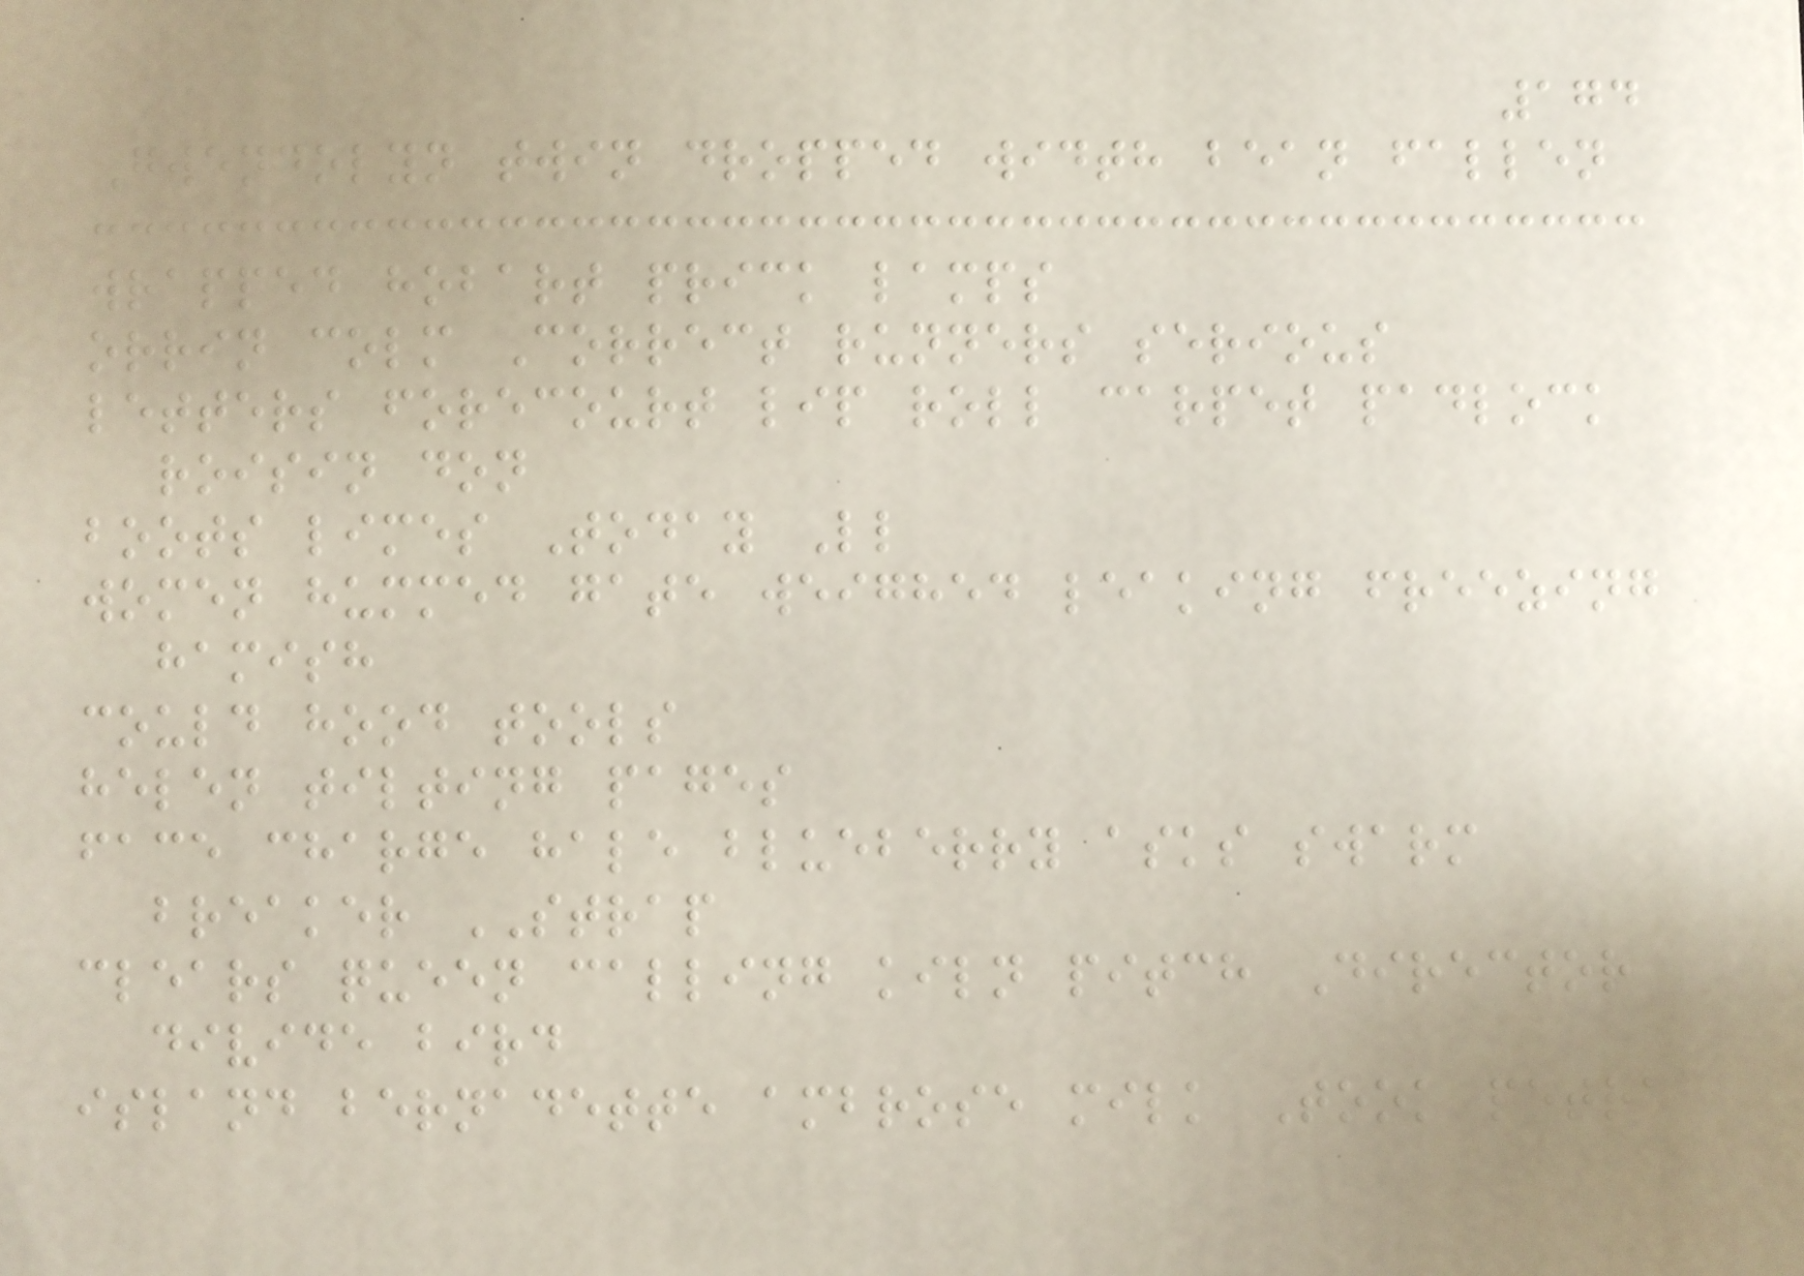174
Gwendolyn twin dropped width bean fallen
wrapped hobart prick lamps
orrin colm Correct runners serious
letters forecourt lip roll carpet padlock
roisin don
boots limes Today Ll
women hummed gate weighed leaking freezing
hamish
could hood tools
helen tilting pages
face charge hale blueberry asks swarm
breaker STRAP
clears queen calling kiln pitch Director
divide bird
island bernadette ambrose milk Took petra
